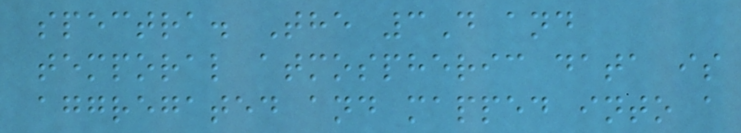spectra. The 3D and
temporal atmospheric data is
aggregated and mapped into a
